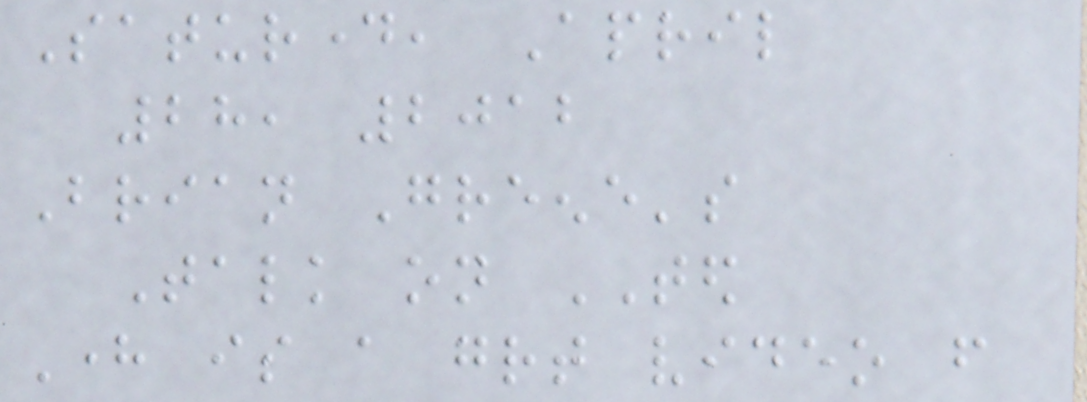Saturday, April
28, 2012
Brian Greene's
Talk on TED
Here is a great video from
